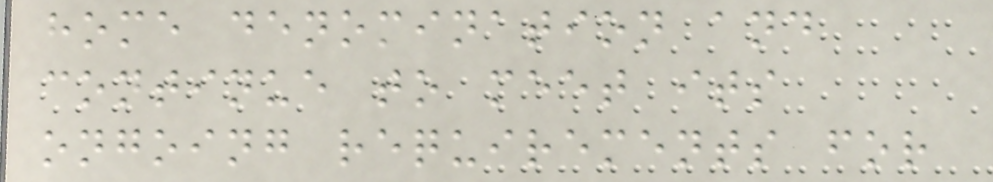home denomination and
continue to meet its
ongoing requirements for
